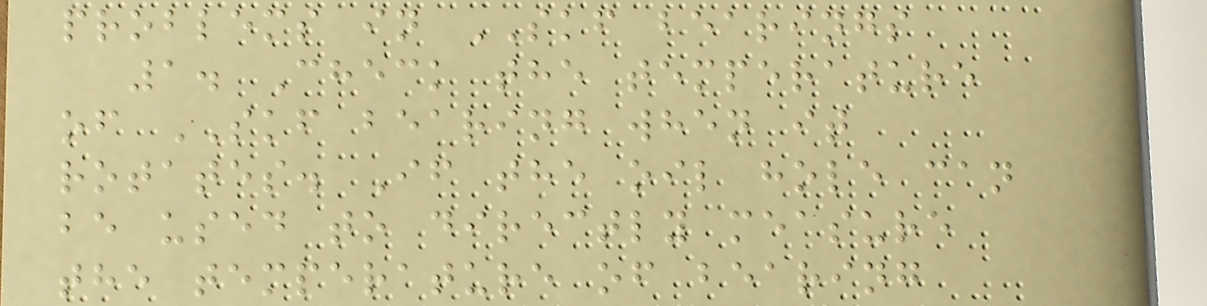problems in SKF bearings
1. Check the temperature
of SKF bearing when it
rotates. If the oil hole can
be used to directly measure
the temperature of bearing
